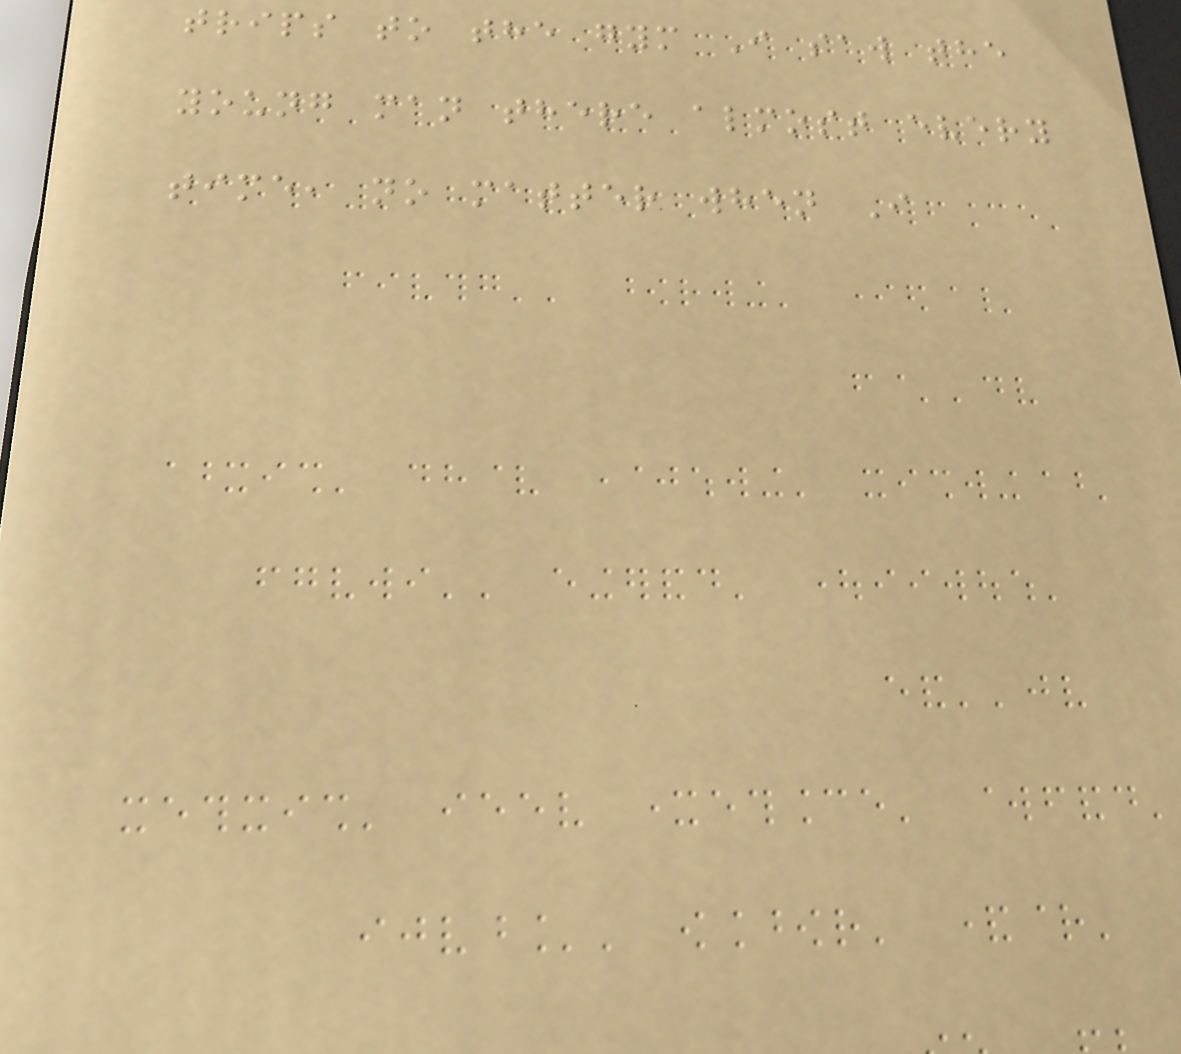trips to the gym I saw the
young man there almost every
time, no matter when I
